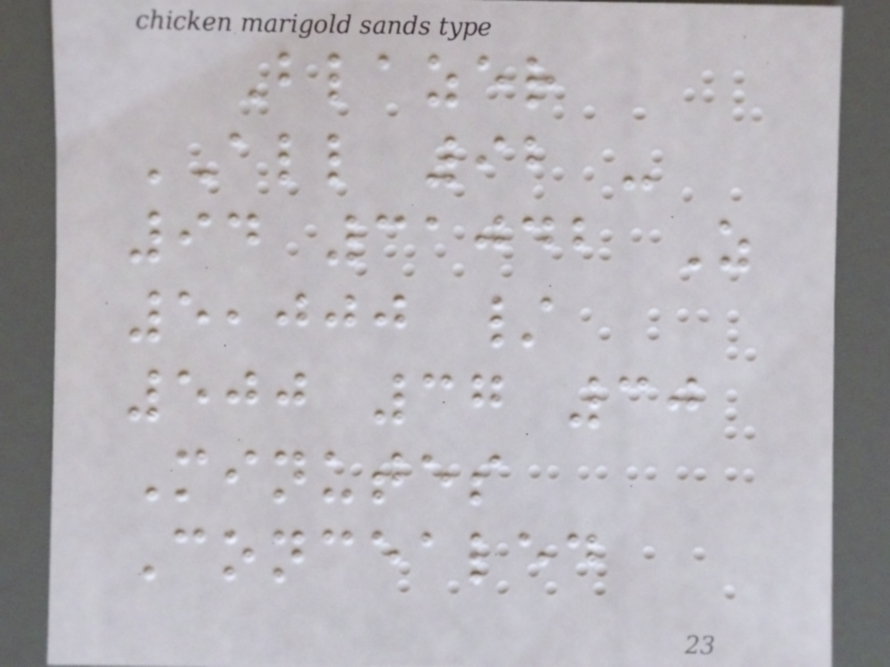Blazer
ALL 92 -
94 31042 Z
5,000 /
500 37 30
Minutes
Concealed
